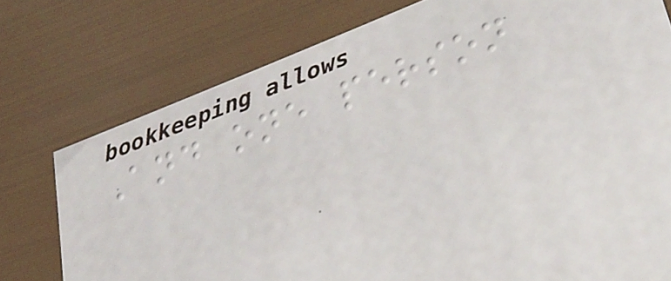And one person
